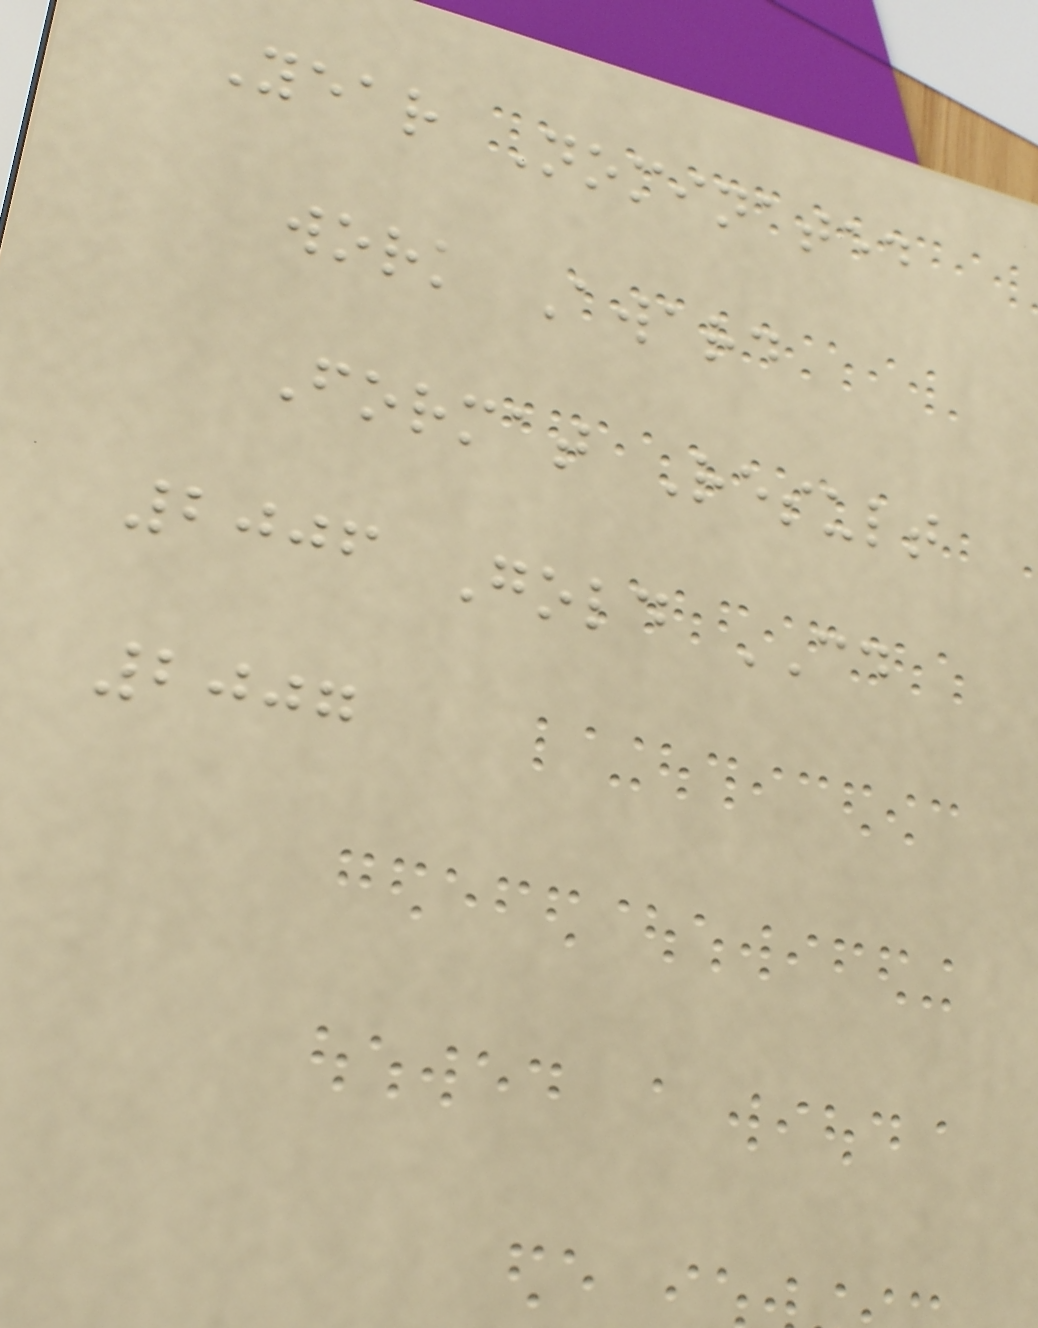Year Nominated
work Award
Format Result
2006 Gold CD
2007
